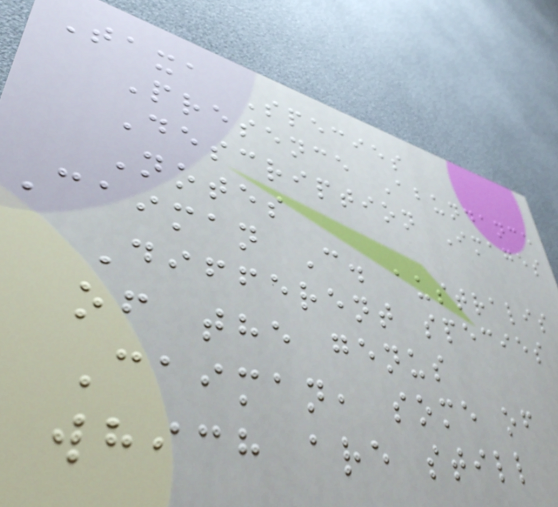Taxa Species
Presence Abundance
Description Images
Notes
Caiman C. australis
Different species
of the genus
Caiman, some of
which are still
